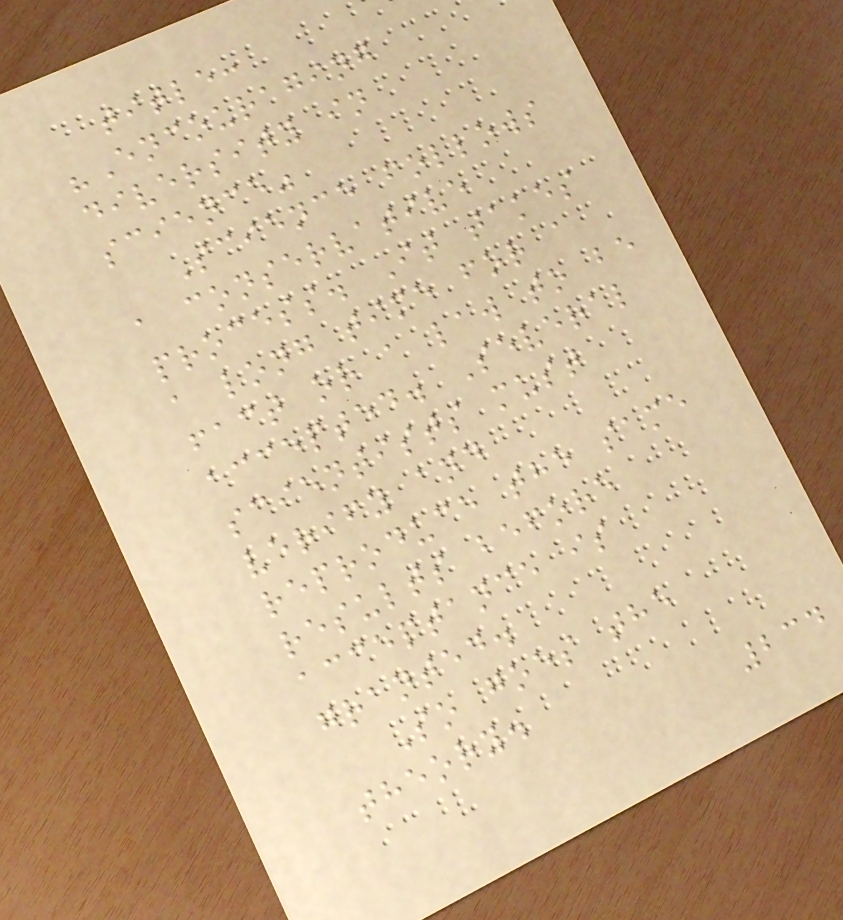title:
"Encouraging
diversity in
science"
Science follows
a conservative
process. It takes
a long time for a
fact or a law to be
accepted. Several
scientists must
verify and
reproduce the same
results before
acceptance is
granted.
So goes the
theory.
234
